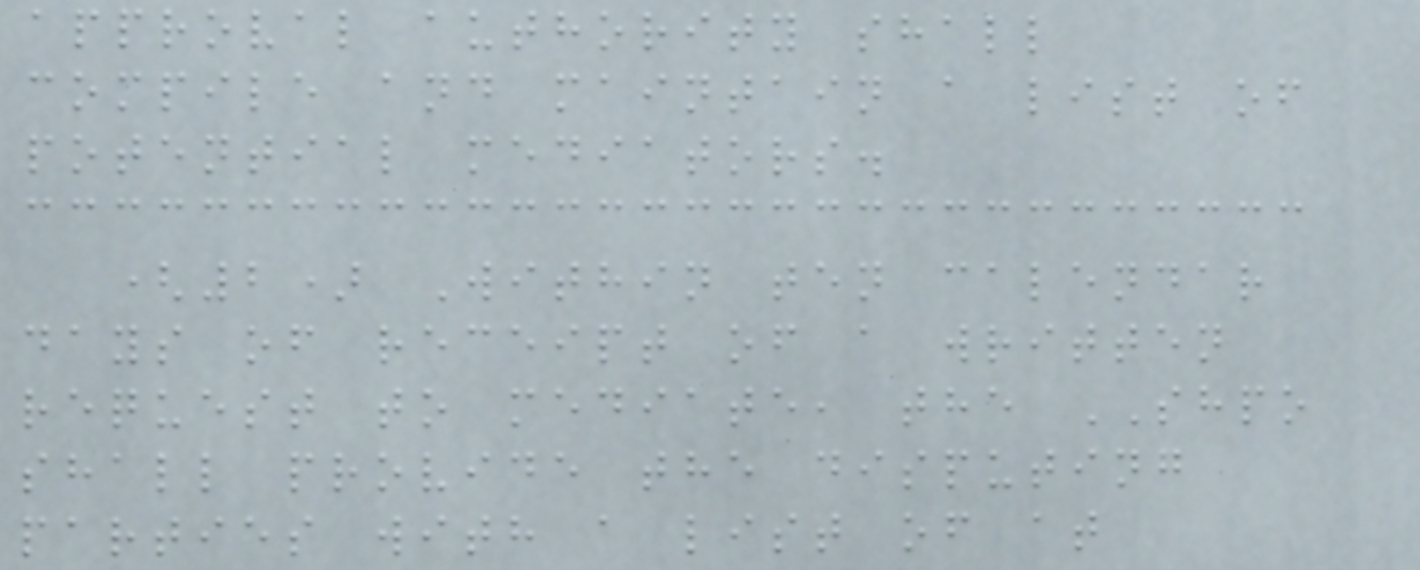approval authority shall
compile and maintain a list of
potential mediators.
(2) Within ten calendar
days of receipt of a written
request to mediate, the SHPO
shall provide the disputing
parties with a list of at
